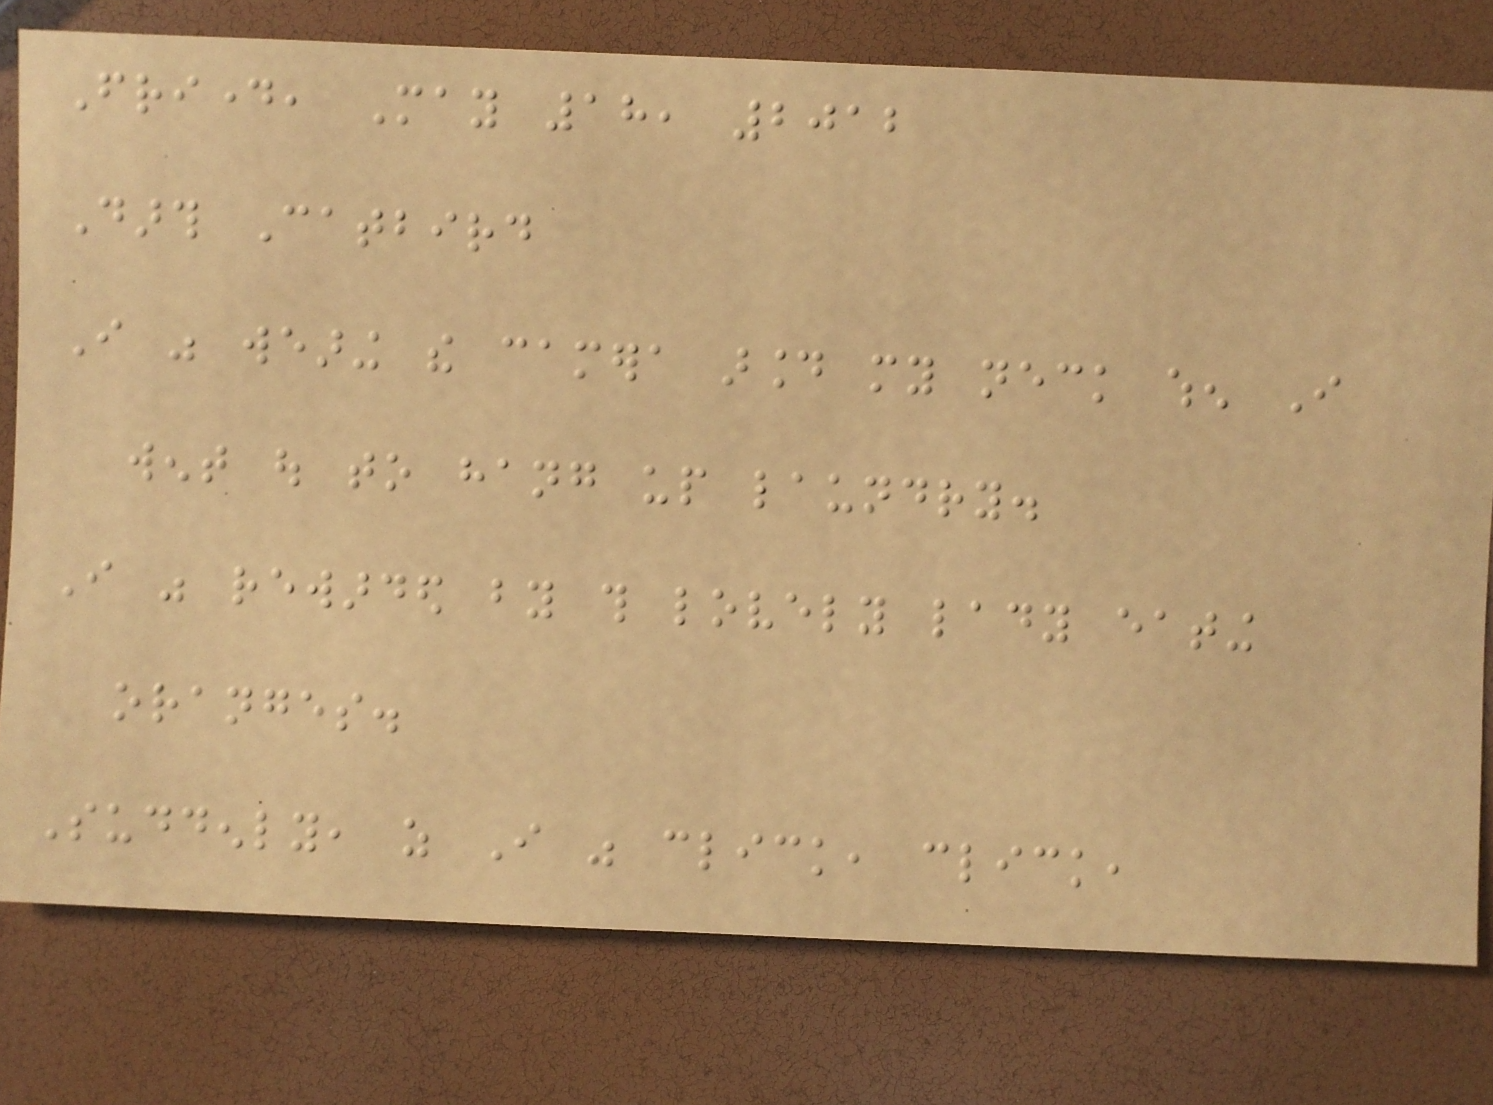Friday, May 18, 2012
Darth Catbird
I was wearing the camera around my neck when I
went out to hang up laundry.
I was rewarded by this lovely lady eating
oranges.
Suddenly, as I was click, click,
